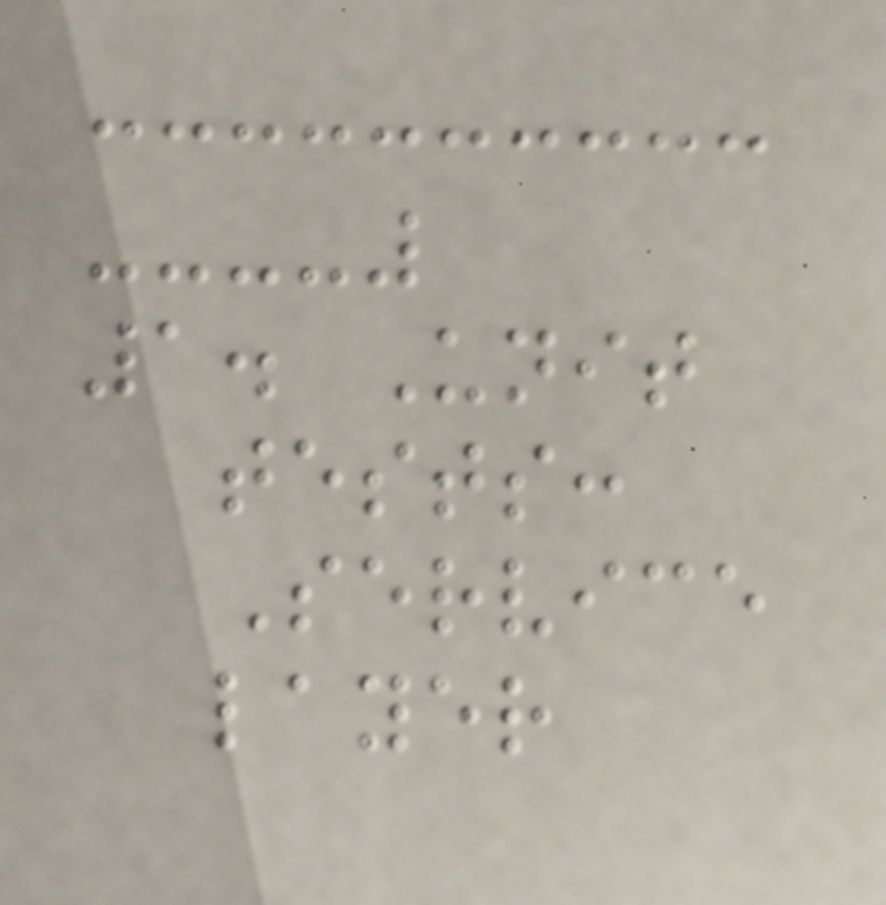1. Unit
tests:
Service
layer
